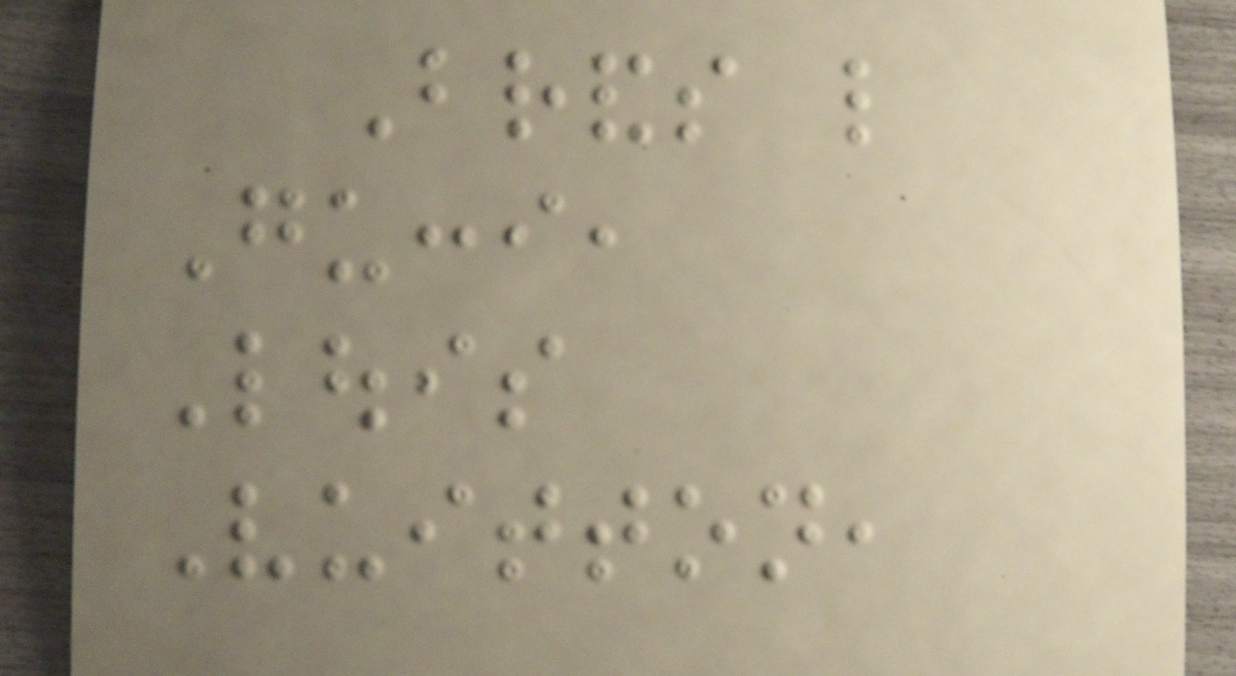Brands like
Gucci,
Louis
Vuitton,
